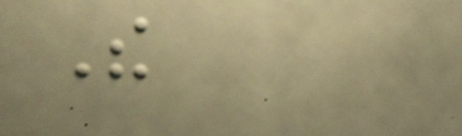The
